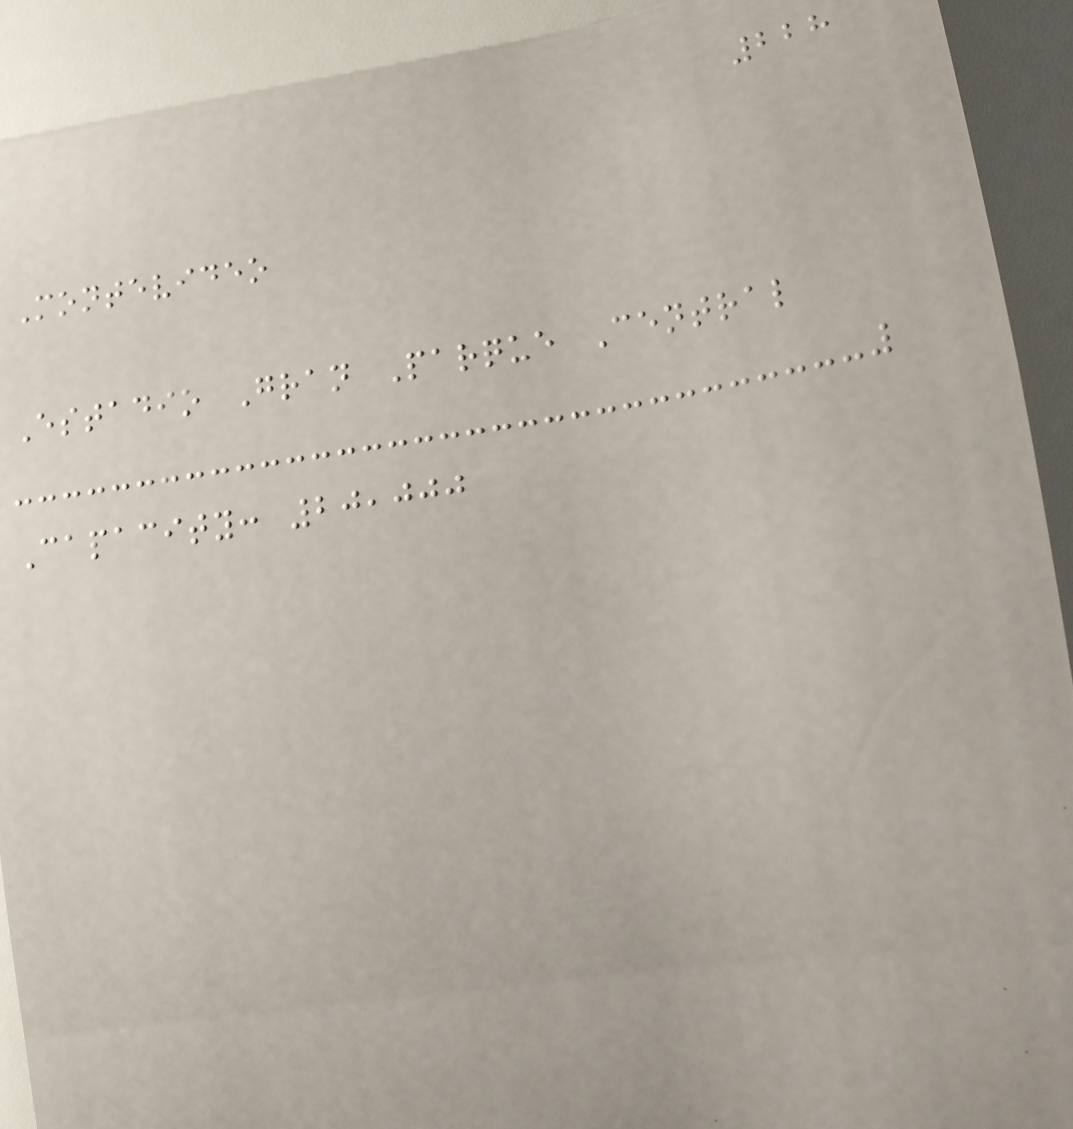228
Montevideo
Estadio Gran Parque Central
Capacity: 20,000
